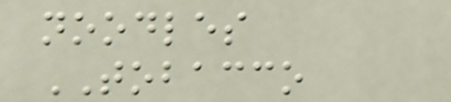noodles
TOBACCO
